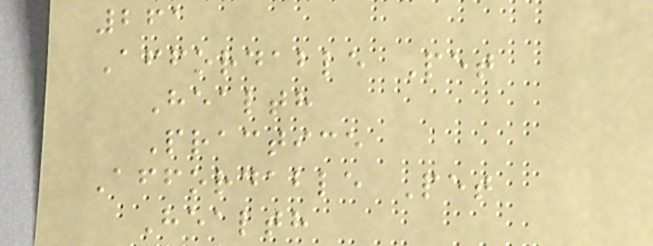261
Affordable Pet
Health
Practice
Affordable Pet
Health
